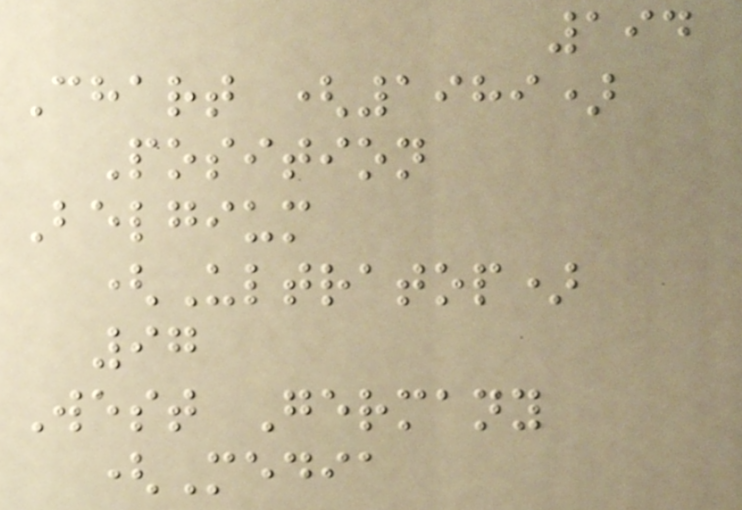194
Chart (1989)
Position
Belgium
(Ultratop)
97
West Germany
(Media
